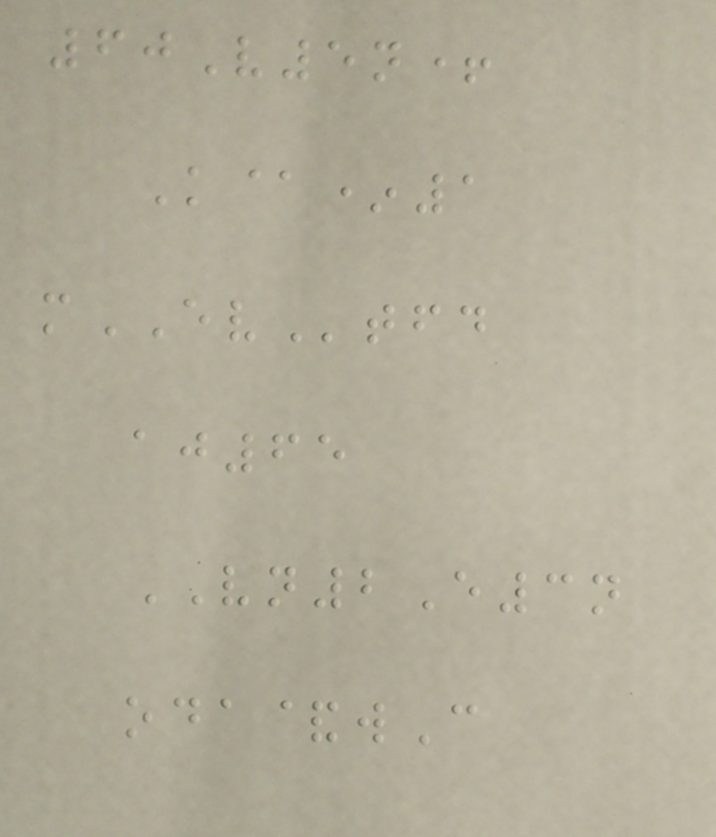60V5n+
K@*1
mEVtfd
aj65
VN2E3n
oda&wC
